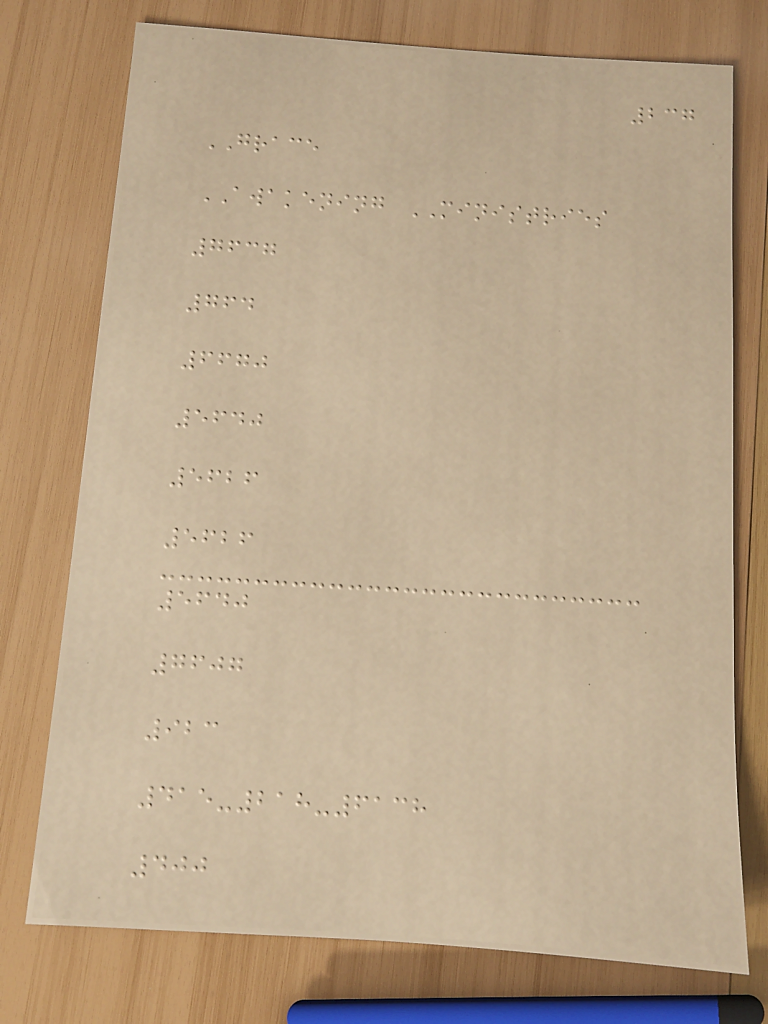237
GRACE
AWAKENING MINISTRIES
7637
764
6670
5640
5626
5626
5640
7607
923
415-218-6138
400
